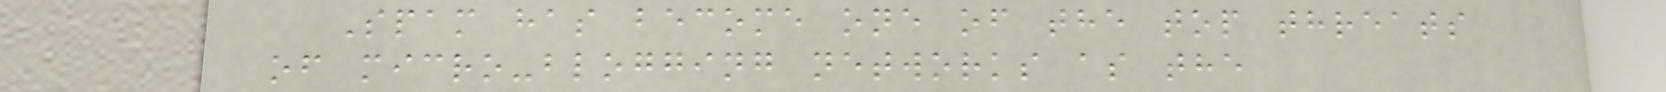Spam has become one of the top threats
of micro-blogging networks as the
